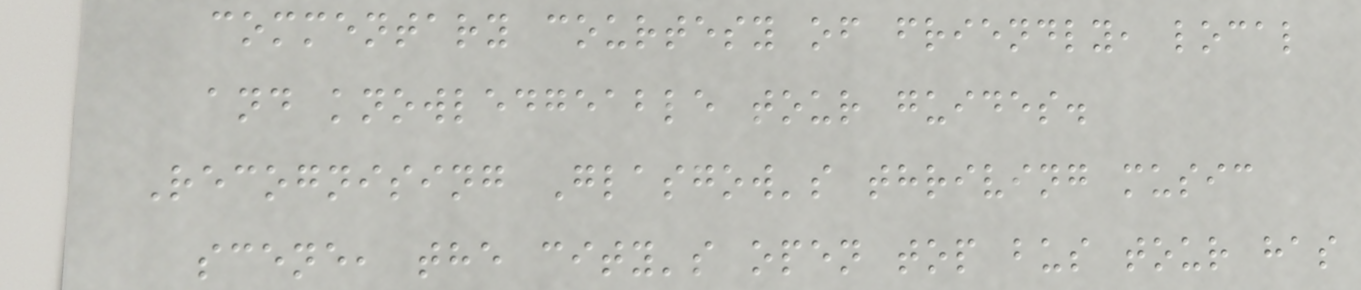commentary courtesy of friendly, local
and knowledgeable tour guides.
Recognising Glasgow's thriving music
scene, the city's open top bus tour has
